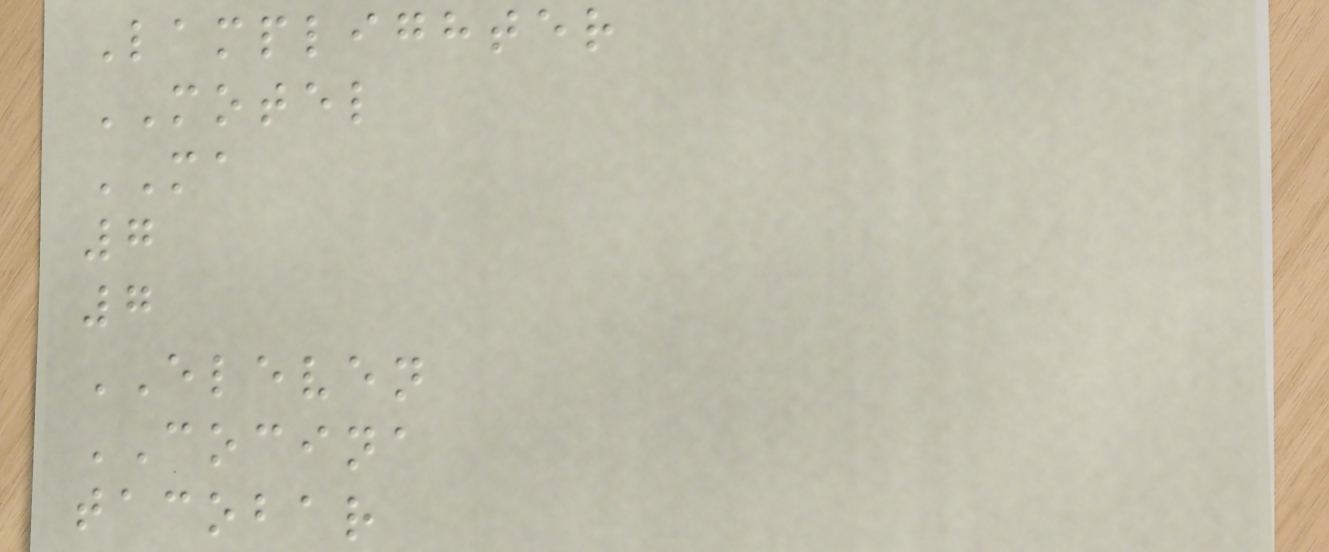Lamplighter
MOTEL
MA
7
7
ELEVEN
COCINA
tacobar
